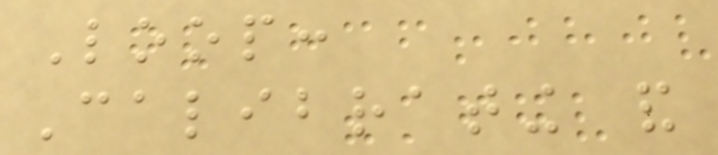Loop:
Calibrating and
